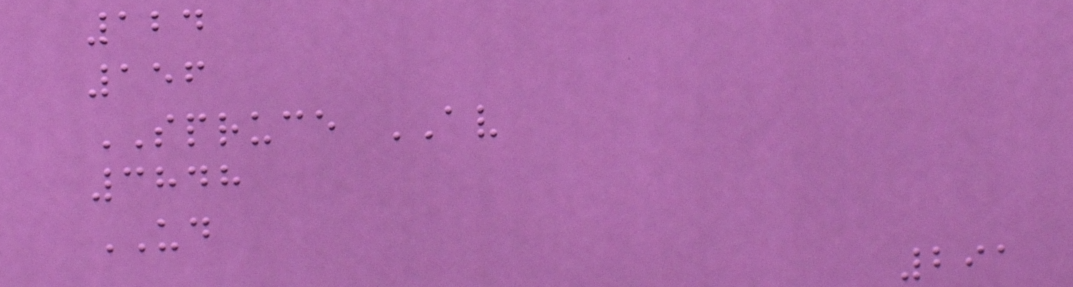124
156
SPRUCE AV
3848
UD
291
